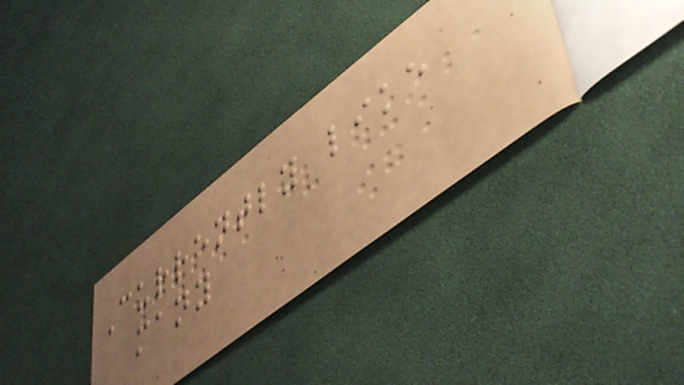Currently like
many
